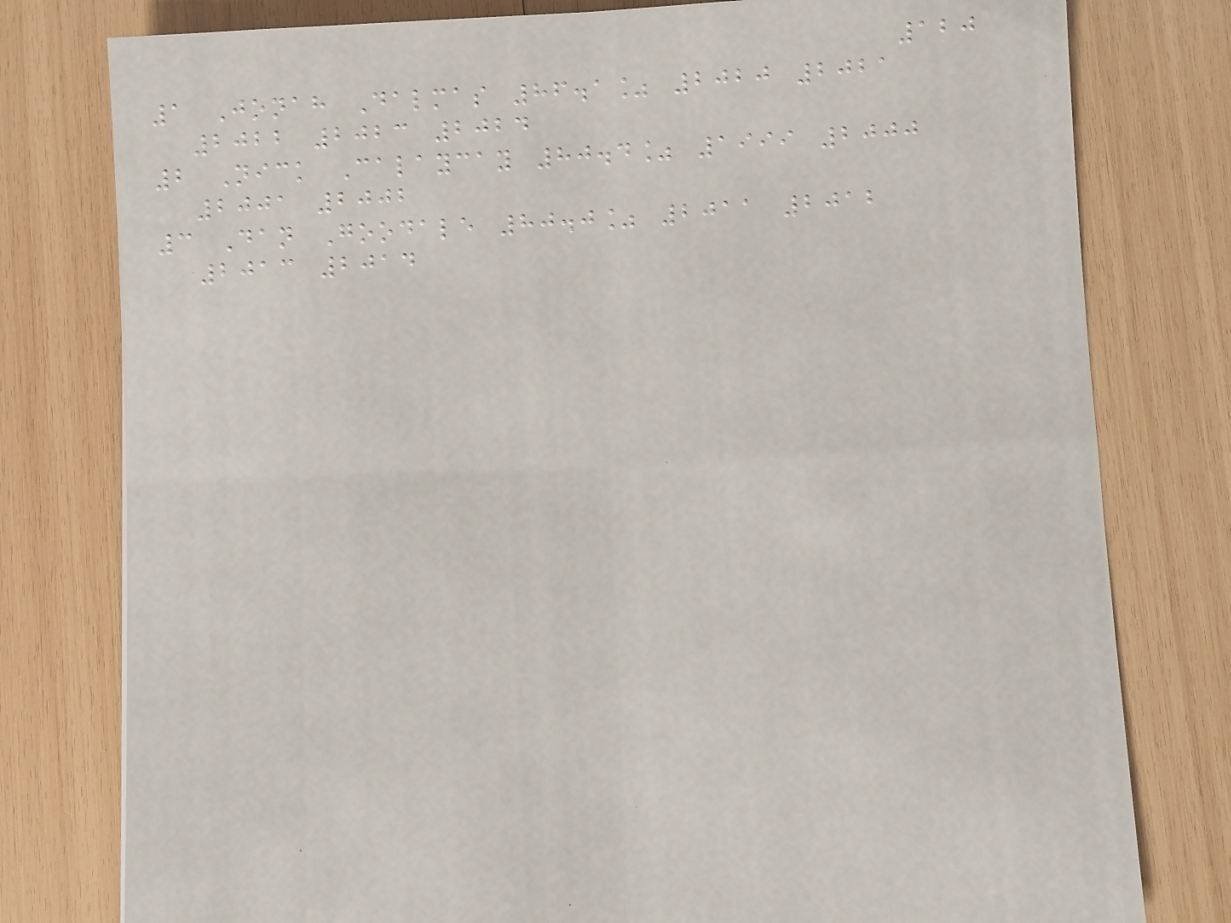120
1 Jonah Dalmas 86.1% 2020 2021
2022 2023 2024
2 Nick Calaycay 80.4% 1999 2000
2001 2002
3 Dan Goodale 80.0% 2011 2012
2013 2014
